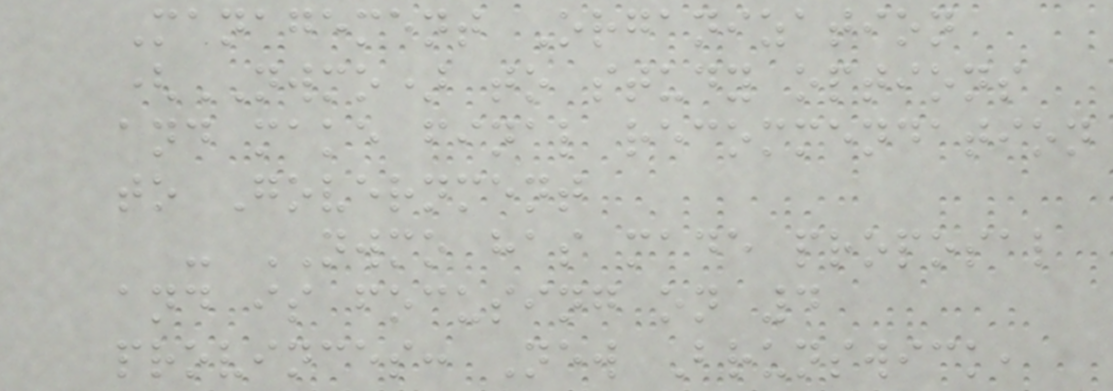Management Organization
(NWMO) to study options
and make final recommendation
to Government
- NWMO has made proposal
and is focusing on 4
provinces: New Brunswick,
